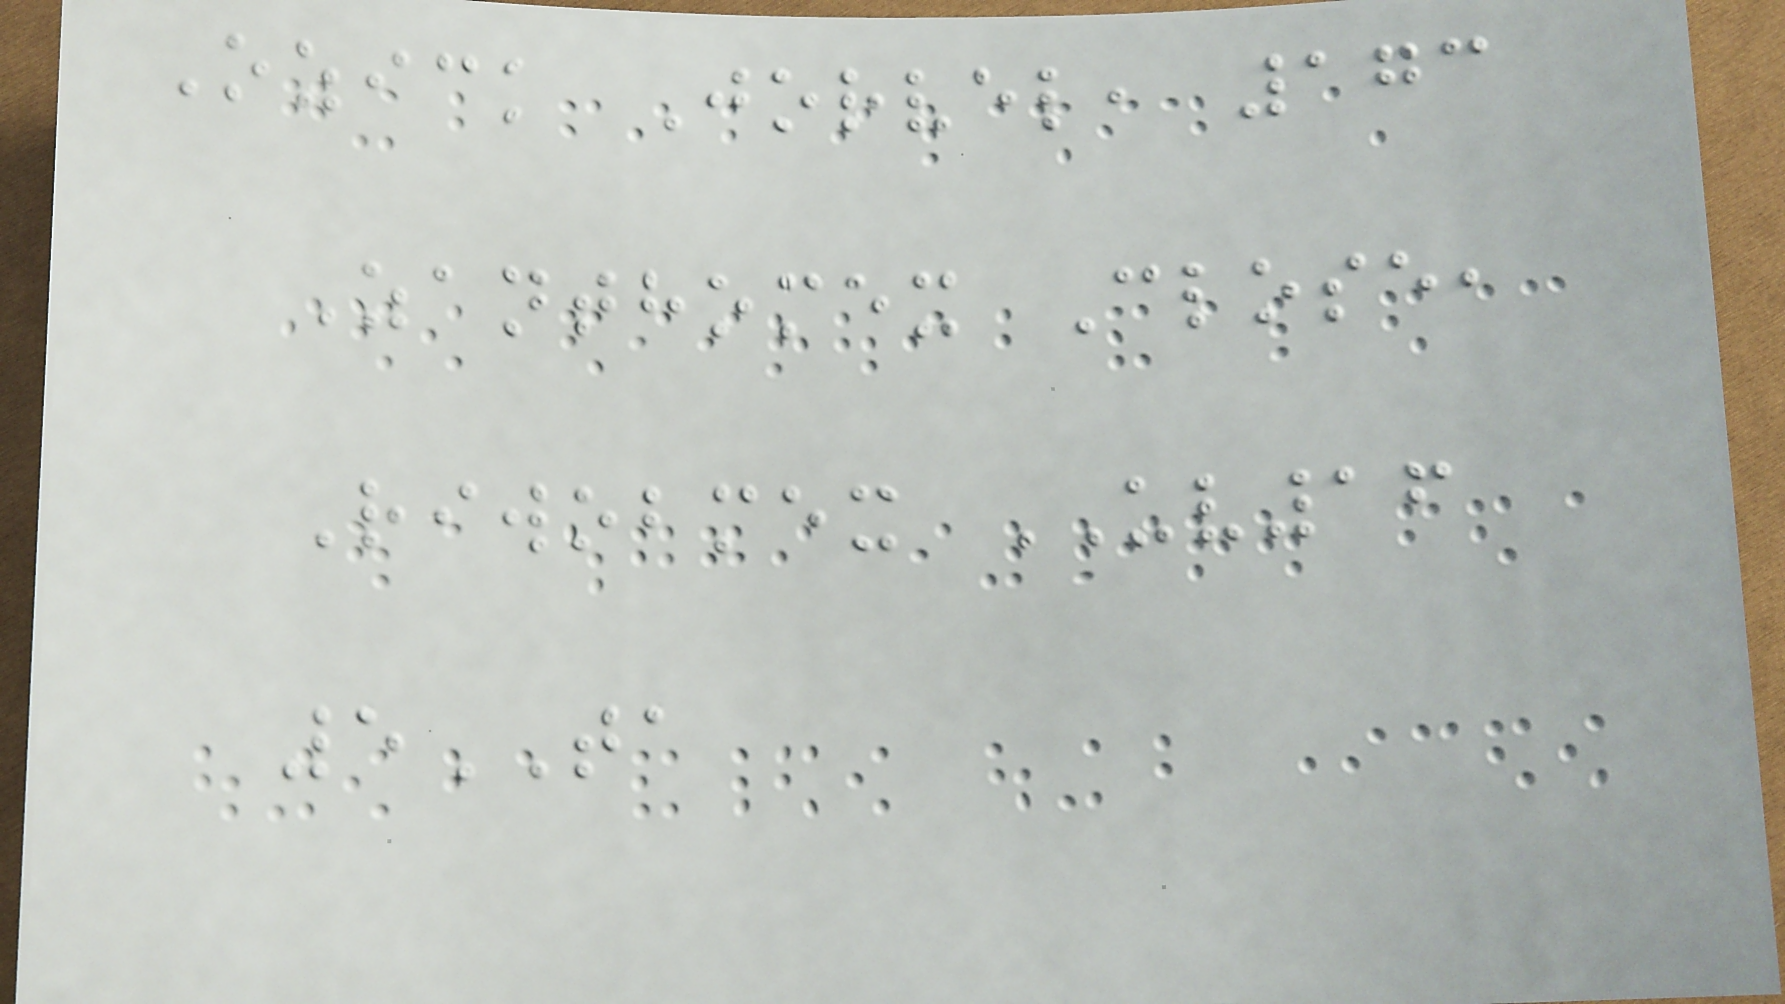Ozick Jorvel, 173
Zanthomex Close,
Riwobmex UV16
5TA
